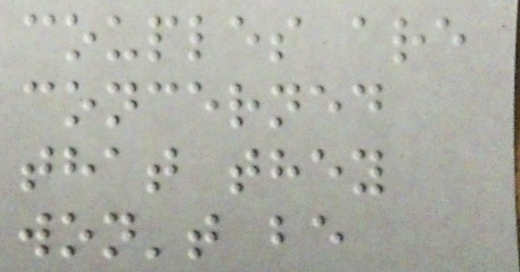couples are
concerned
that they
won't be
